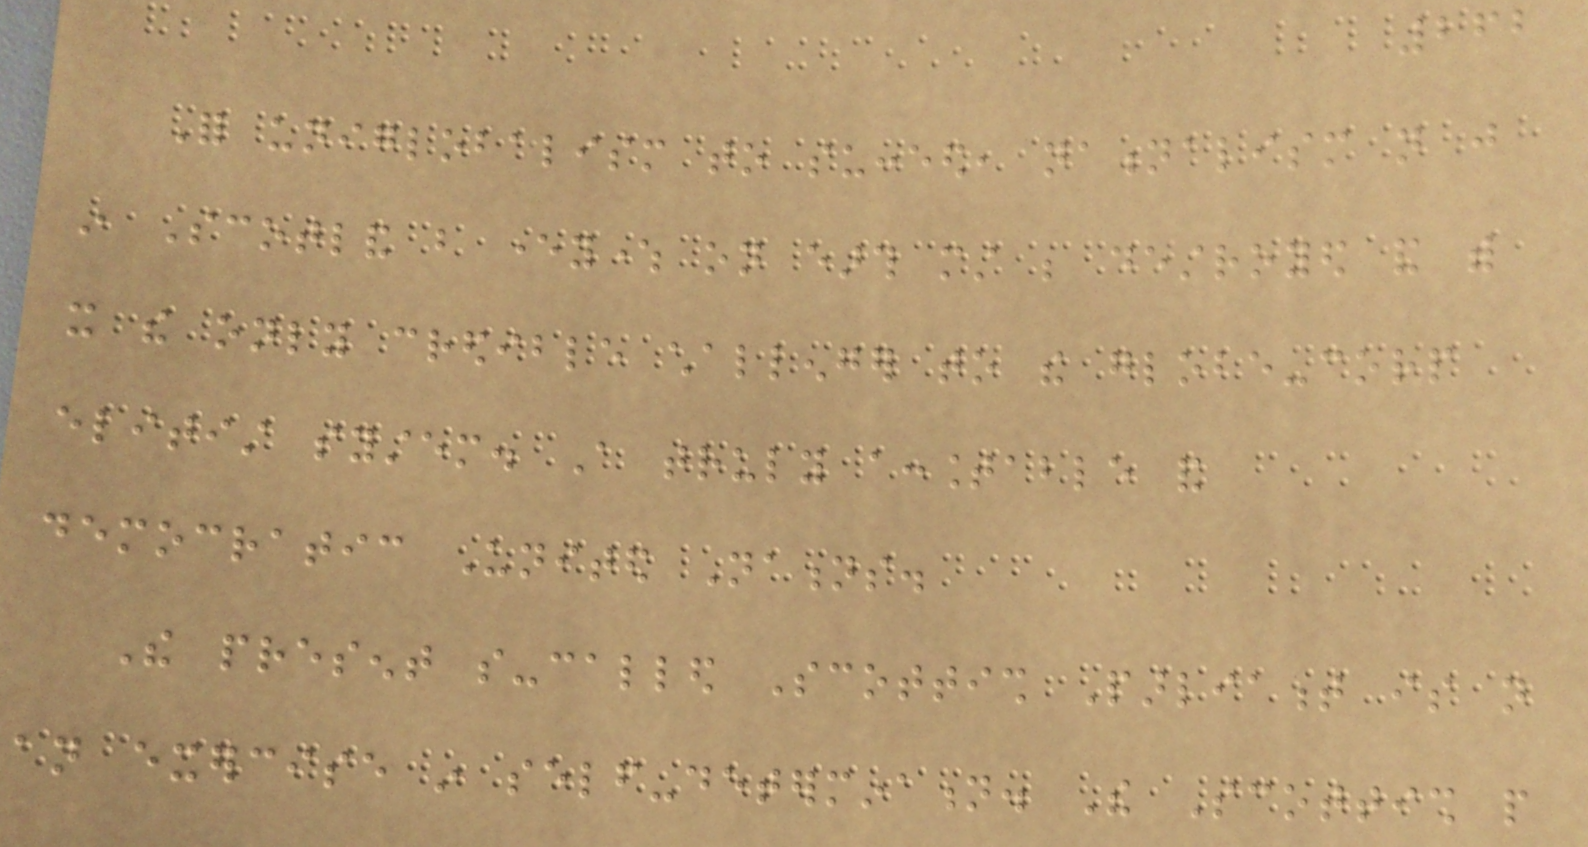262
For uniglobalism to succeed, nationalism not just
in Scotland but everywhere on earth must be destroyed and with
it the only credible challenger to the globe-corp
elitist system. A truly accountable and
democratic United Nations.
The present so-called Scottish Parliament is not
an exercise in self-determination. The Scottish people
